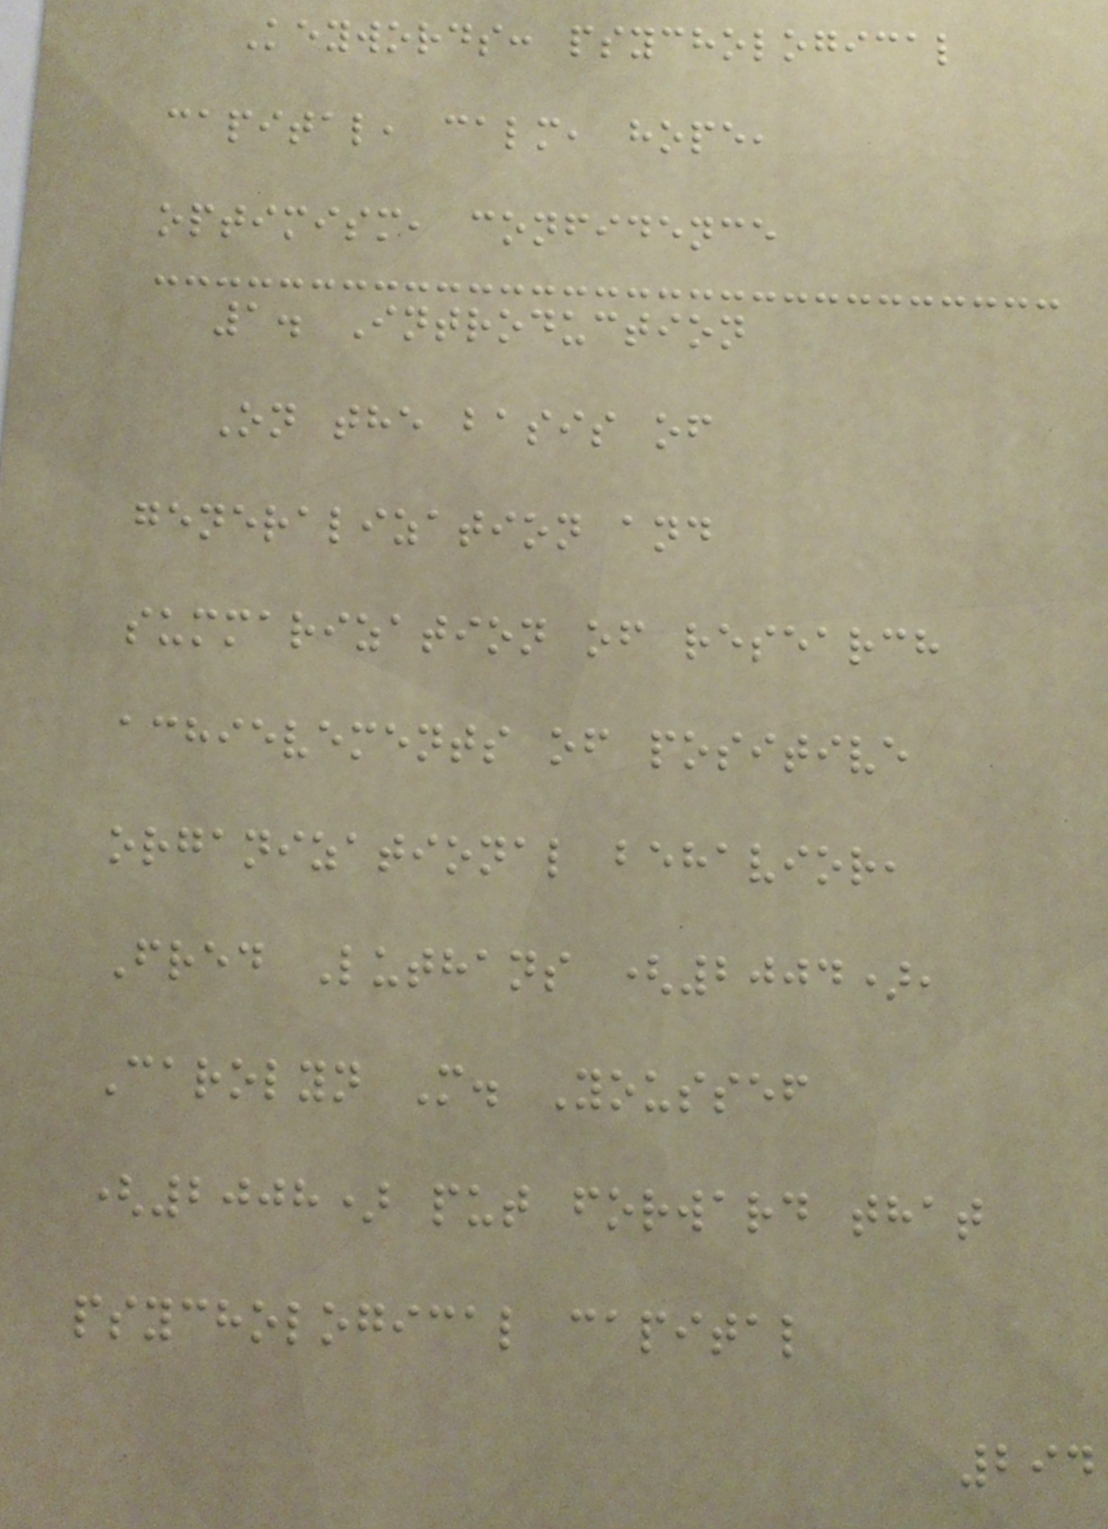Keywords: psychological
capital, calm, hope,
optimism, confidence
1. Introduction
On the basis of
generalization and
summarization of research
achievements of positive
organizational behavior,
Fred Luthans (2004),
Carolyn M. Youssef
(2008) put forward that
psychological capital
294
